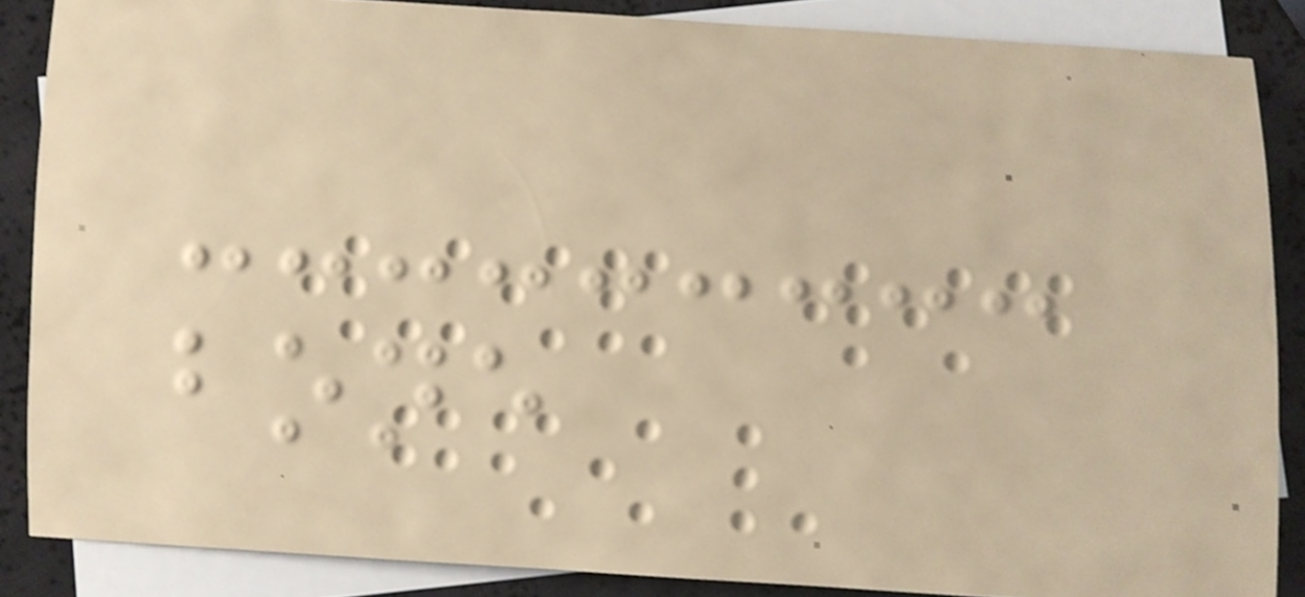bone
